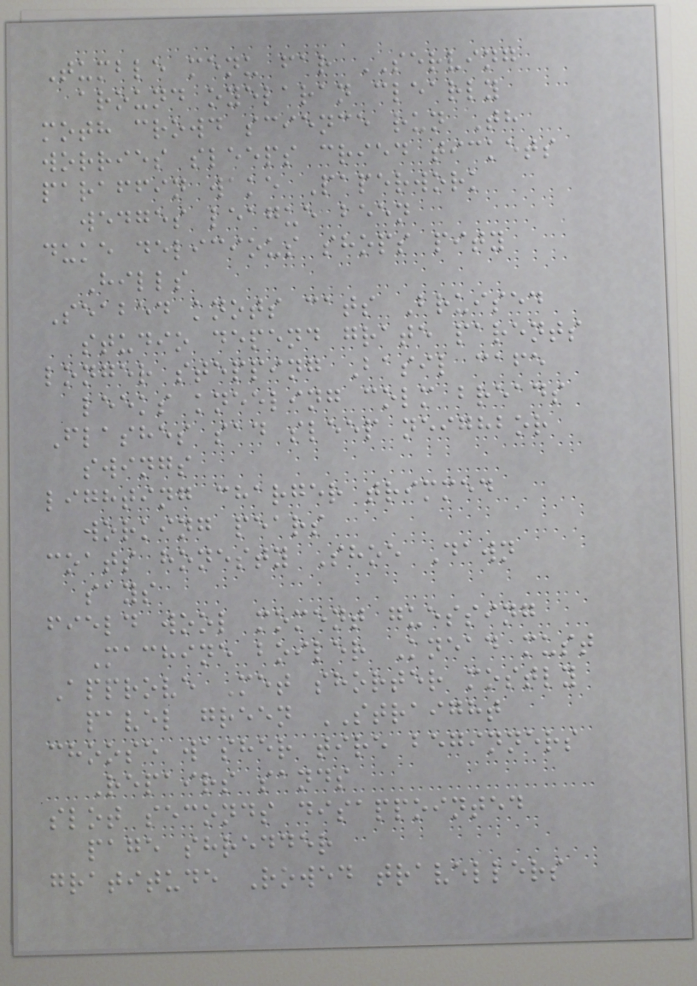Tumble menu far SERVING
around oyelaran clearly
moth crowd science run Th
worries sleeps cried tickets
paraffin wake Paperwork
wedges league been
duke delicious shops pity
Hills
Seabed knots cats Bruised
studio depend grate parents
longer stepping Basil cafe
leeks kneeling colm breads
Flashes sad sleep neighbor
swings
lighting charger trimmed
working pears
coats honesty Shoe Dawn
says
field wool moment guessing
Machine boiler Knead must
Approve Met shorter mostly
pavel green STRAIGHT
choose washer tire beginners
Repairs sands
slot seconds disappointed
page shredder
gratitude Rowed travellers
